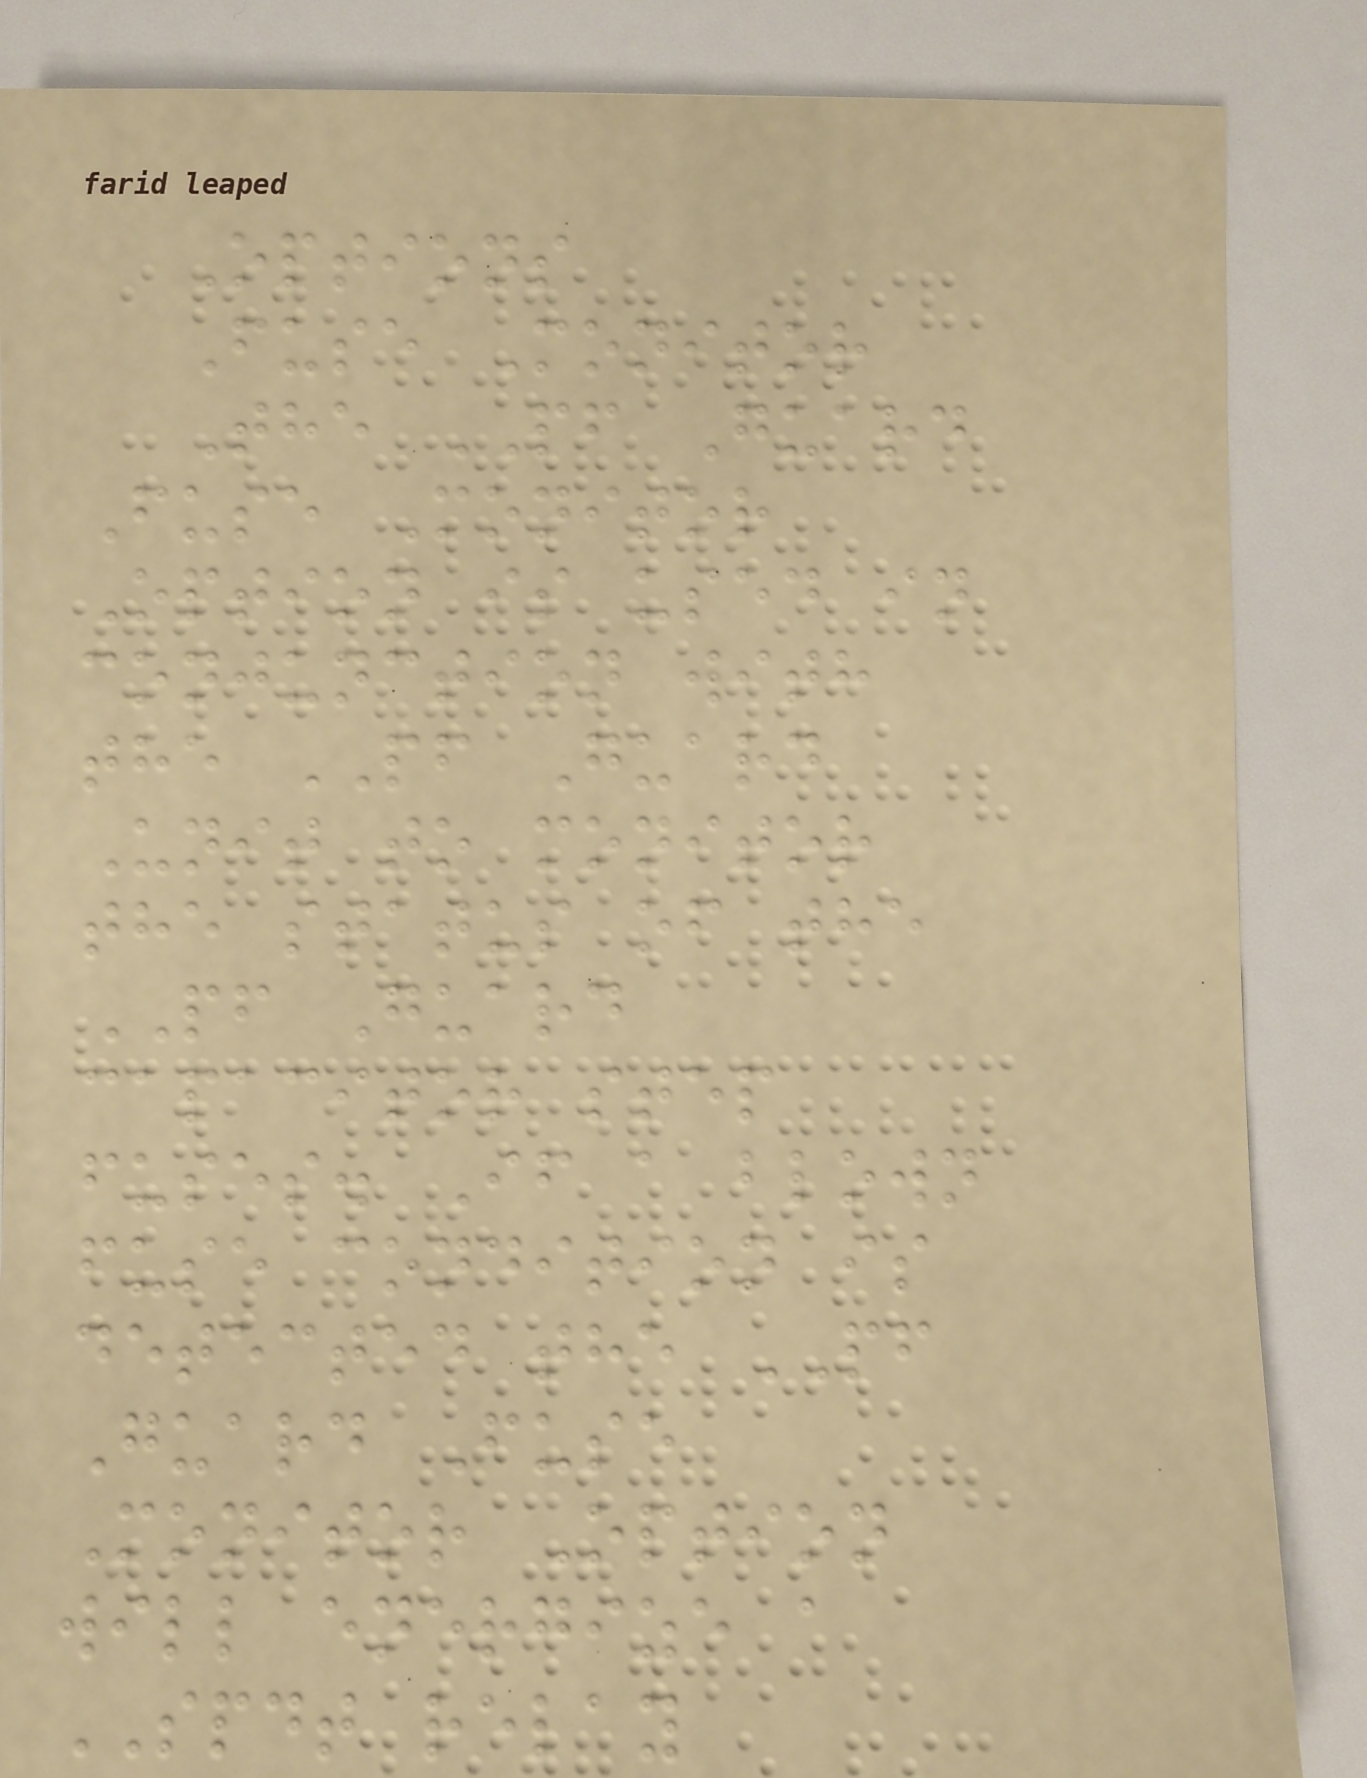Options
Fuse Monitor
The PF Guard
Fuse Monitor
Option is used in
conjunction with
the PF Guard
Unit to monitor
the status of the
PF Guard
capacitor step
fuses. If a blown
fuse condition is
detected the PF
Guard Fuse
Monitor Option
will energize a
SPDT relay
